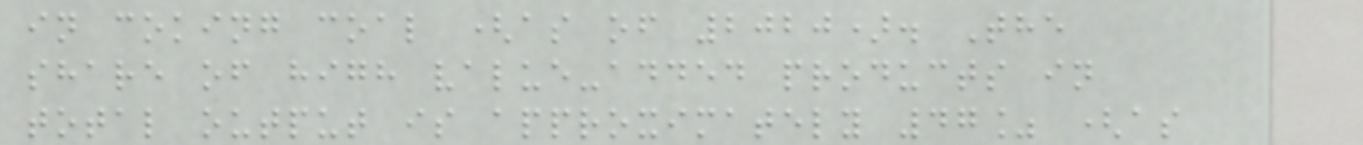in coking coal (as of 2020). The
share of high value-added products in
total output is approximately 47% (as
